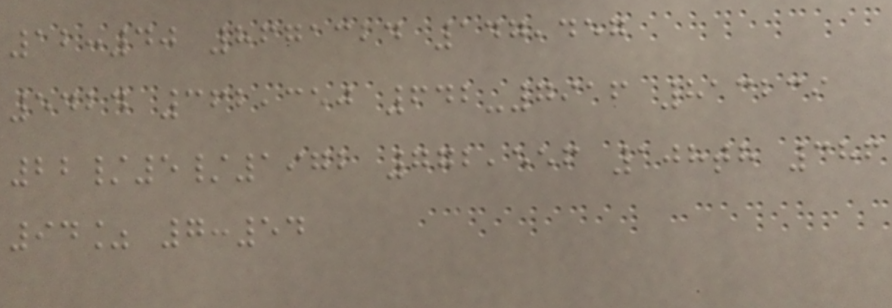12:40 8671324 147,457
5424 362,350 642-7916 813239
22/5/1972 772,556 108th 386
94% 7:54
